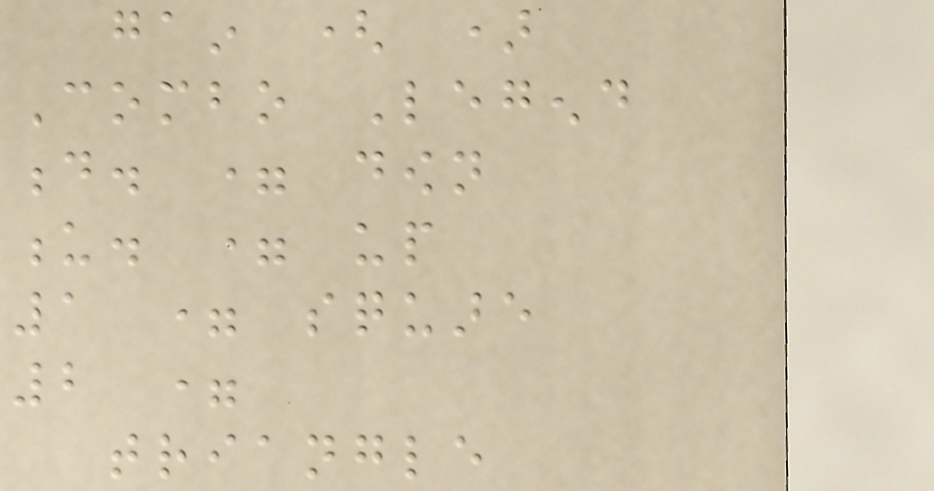gain ( )
Combo Legend
d. = down
u. = up
1 = square
2 =
triangle
